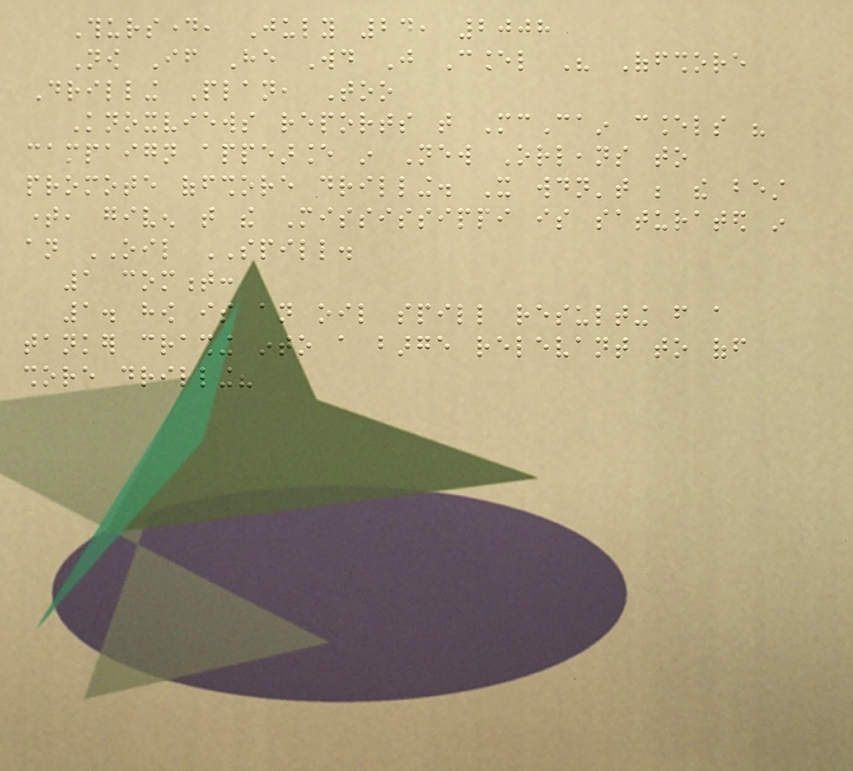Thursday, July 24, 2008
Now If He Would Just Cancel His Offshore
Drilling Plan, Too
Knoxviews reports that McCain cancels his
campaign appearance in New Orleans to
promote offshore drilling. It wouldn't be the best
time, given that the Mississippi is saturated in
an OIL SPILL.
1 comment:
1. how is an oil spill resulting from a
tanker crashing into a barge relevant to off
shore drilling?
